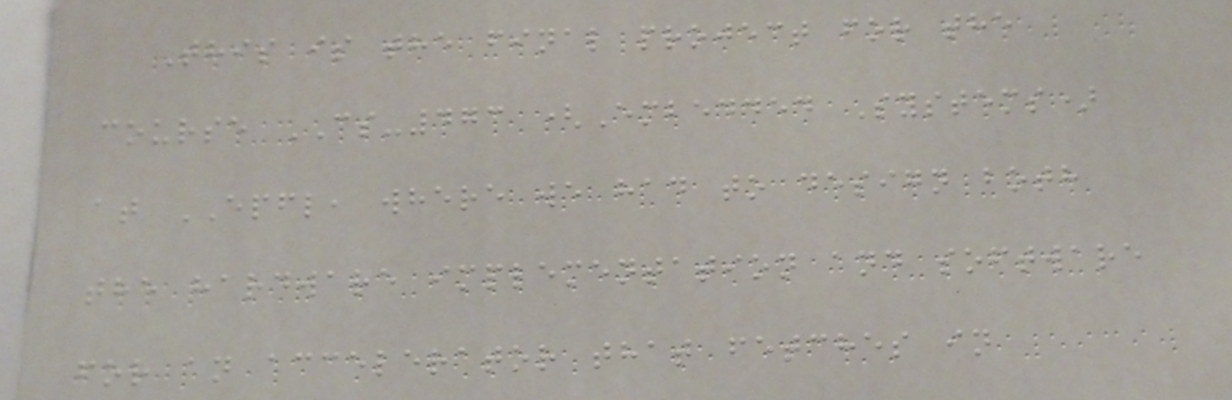This is the final project for the
course CS-473 (Embedded Systems)
at EPFL, where we had to design both
the hardware implementation and software
for an accelerator that fetches in
